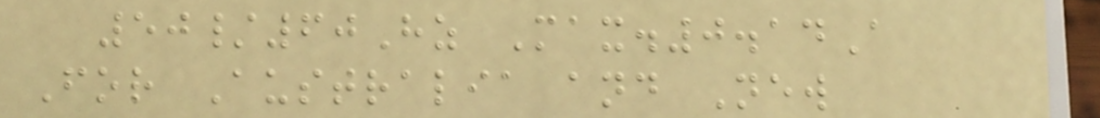50/60Hz Max.0.14A
For Australia and New
